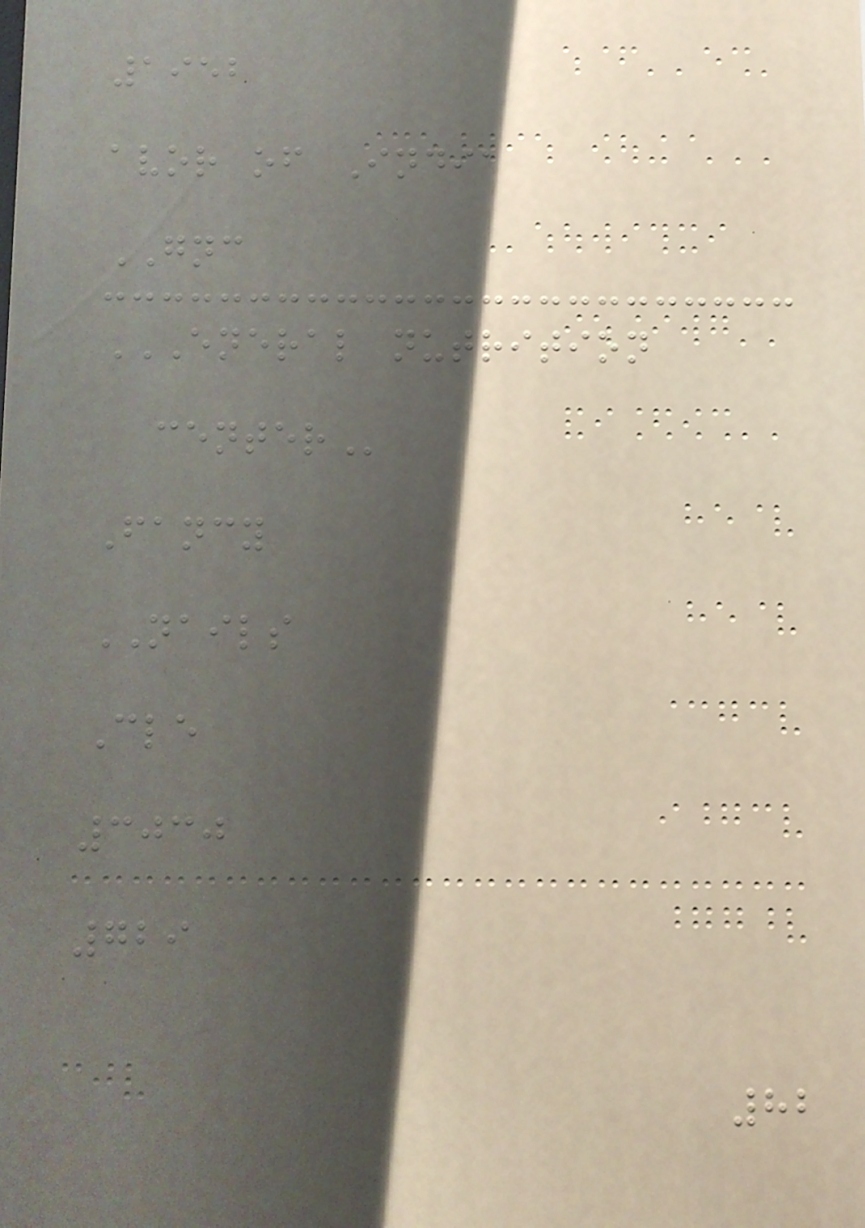1952
avor of India
GNC
ENERAL NUTRITION
CENTER
Fancy
NAILS
Cle
3030
729
82
